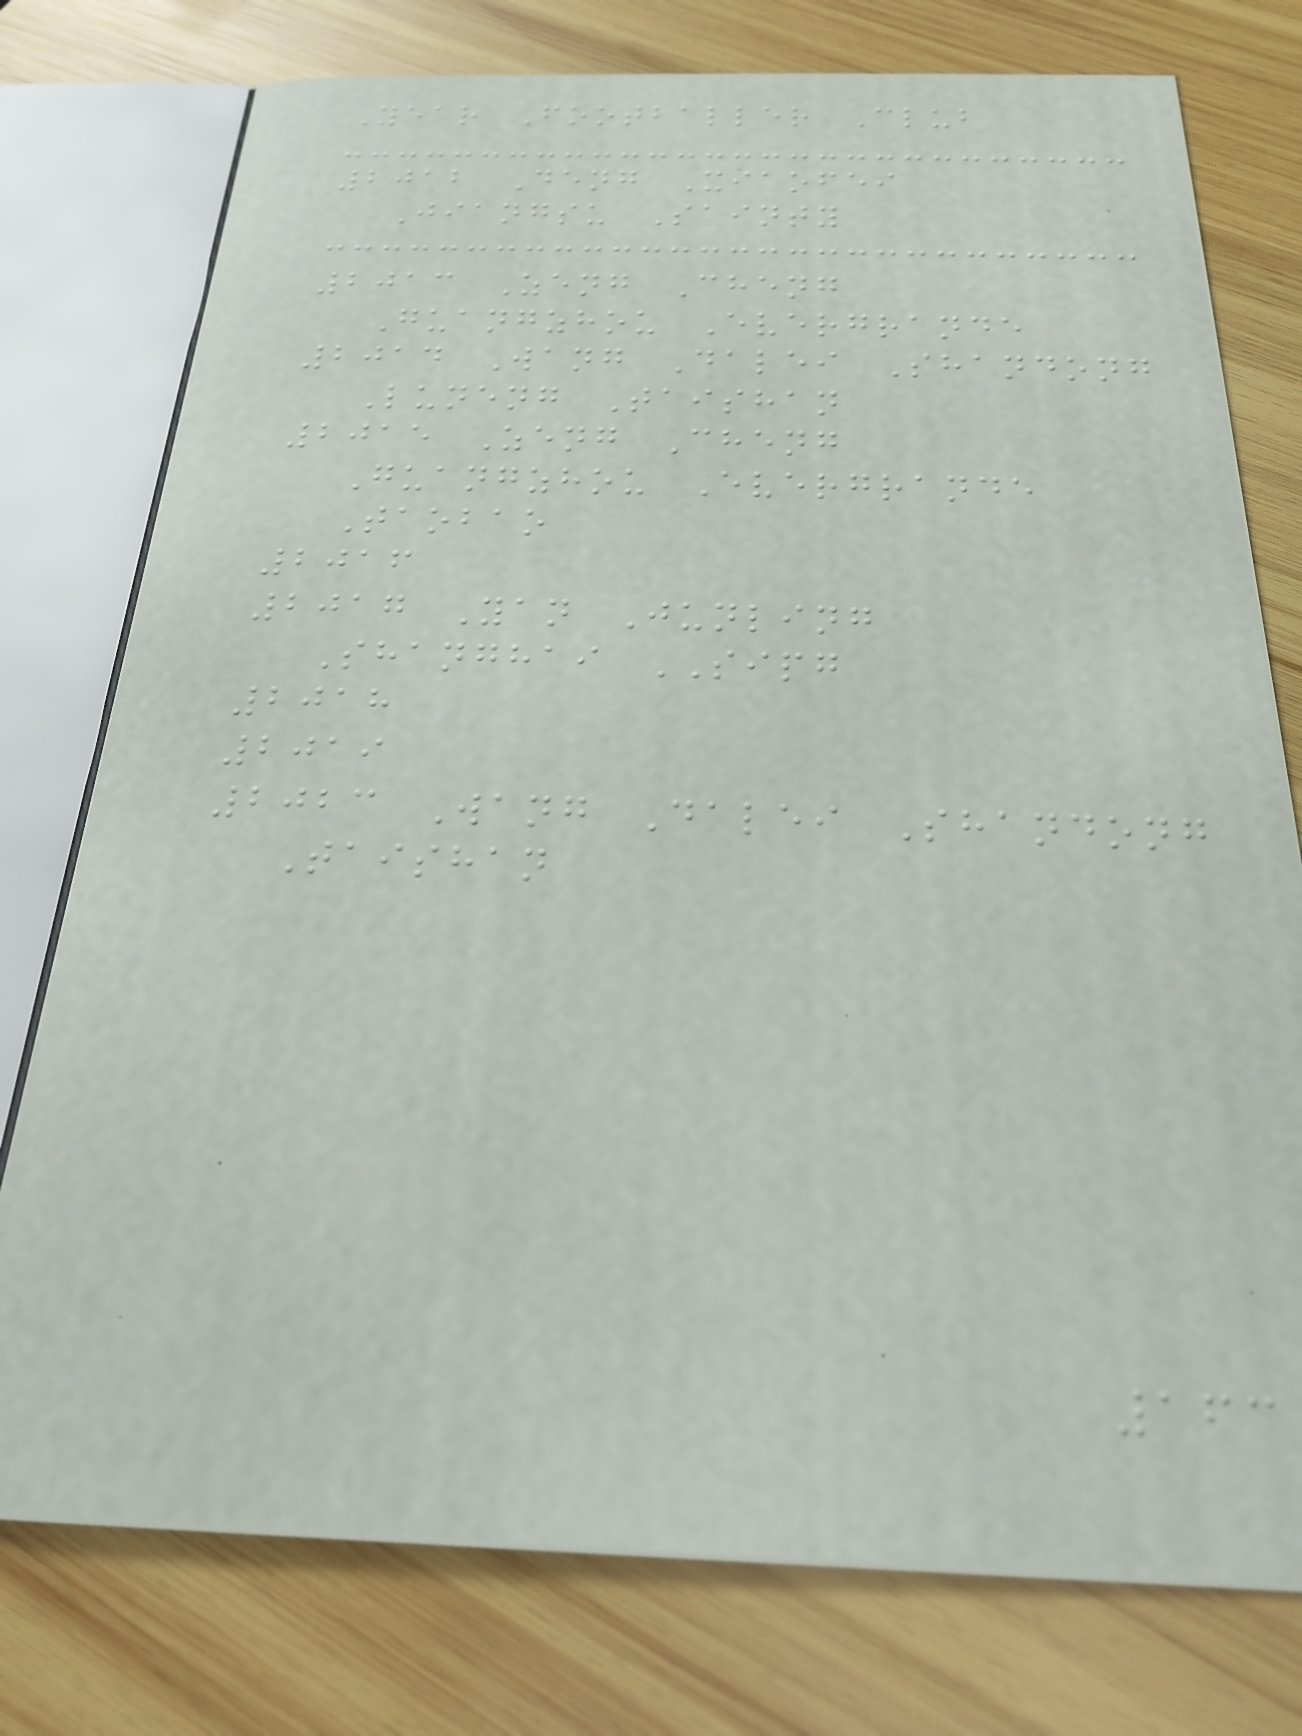Year Footballer Club
2012 Deng Xiaofei
Jiangsu Sainty
2013 Zeng Cheng
Guangzhou Evergrande
2014 Wang Dalei Shandong
Luneng Taishan
2015 Zeng Cheng
Guangzhou Evergrande
Taobao
2016
2017 Yan Junling
Shanghai SIPG
2018
2019
2023 Wang Dalei Shandong
Taishan
163
